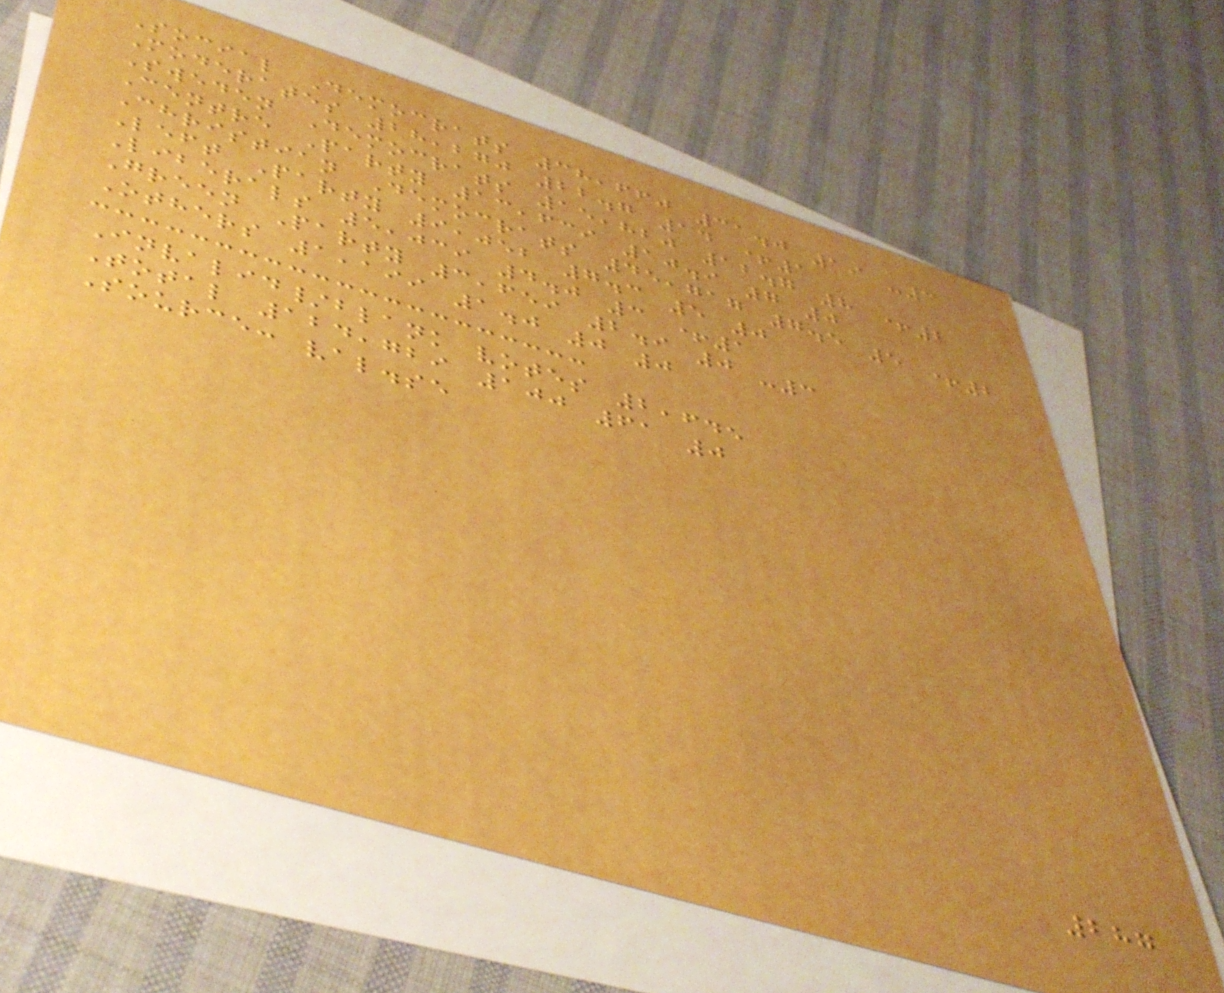Social Democrats 38,660 31.0 19 -3
Moderates 28,270 22.7 14 +1
Sweden Democrats 15,820 12.7 8 +2
Centre Party 13,639 10.9 7 0
Christian Democrats 45,717 7.5 5 +2
Left Party 9,052 7.3 5 0
Liberals 5,039 4.0 3 +1
Green Party 3,659 2.9 0 -3
Others 1,199 1.0 0 0
Invalid/blank votes 2,645
Total 124,729 100 61 0
Source: val.se
287
